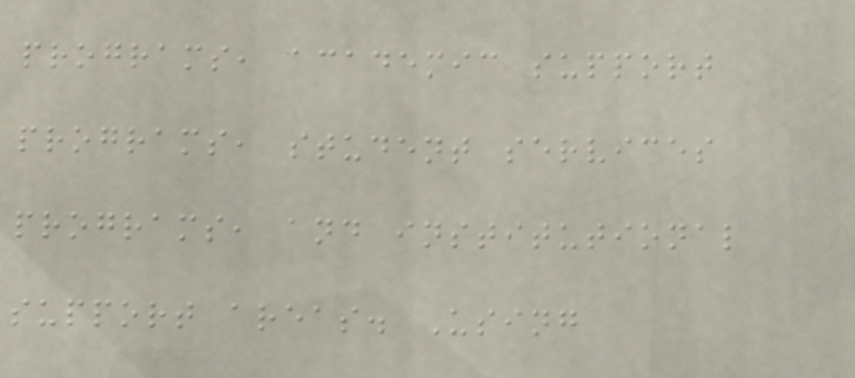programs, academic support
programs, student services
programs, and institutional
support areas. Using
